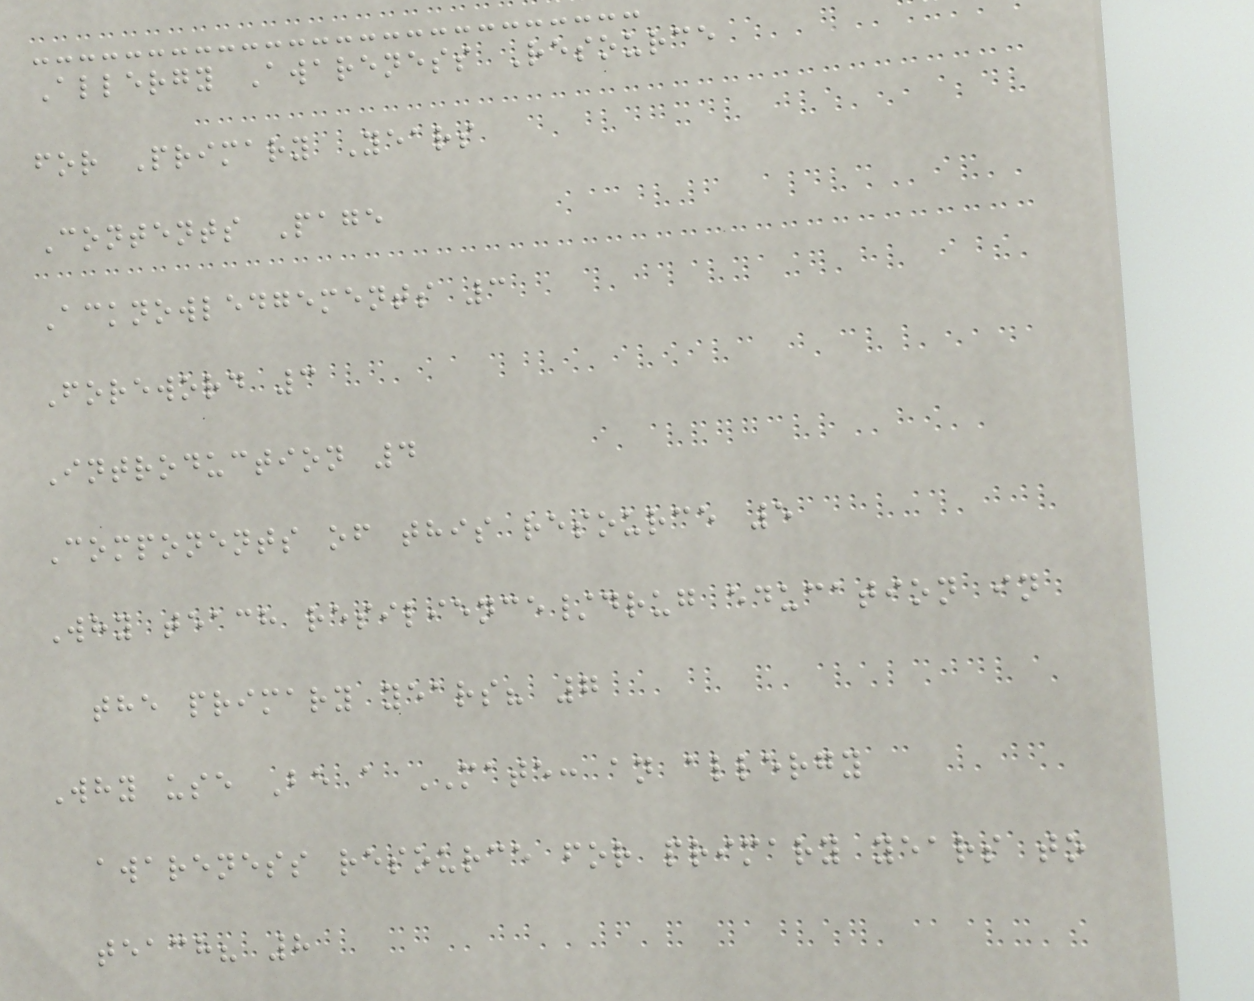Allergy Awareness Resource
for Primary Years
Contents Page
Acknowledgements 3
Foreword 3
Introduction 4
Components of this resource 5
Why teach resilience/drug education in
the primary years? 7
Why use Be a MATE: an allergy
awareness resource for primary years to
teach? 8
